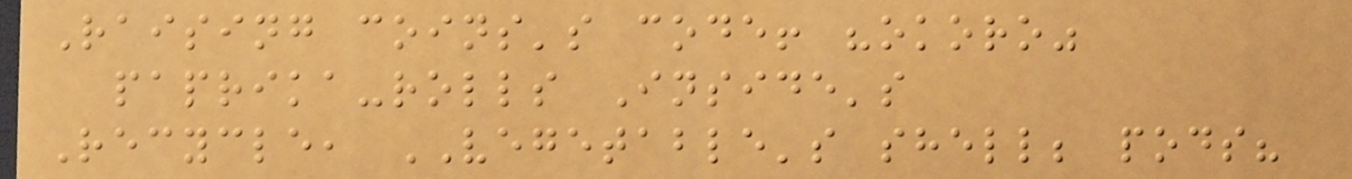Raising coins's code! "okoro"
paprika-rolls Inside's
Recycle, VEGETABLE's shell; pods?
